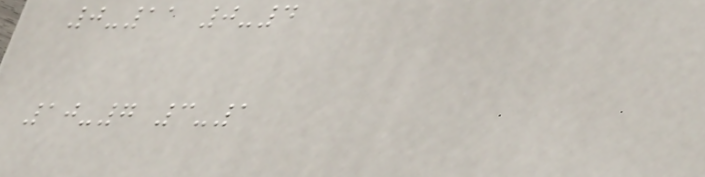0-11 0-4
10-7 3-1
